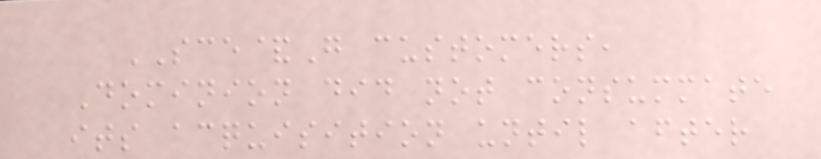SCE&G customers,
Dominion did not consummate
its acquisition until after
